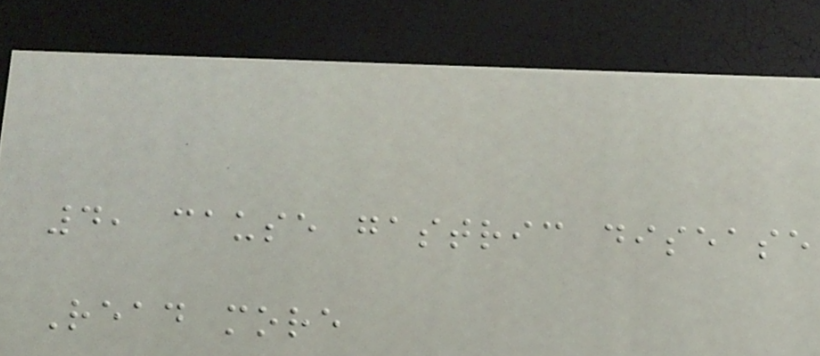4, cause gastric disease
Read more
